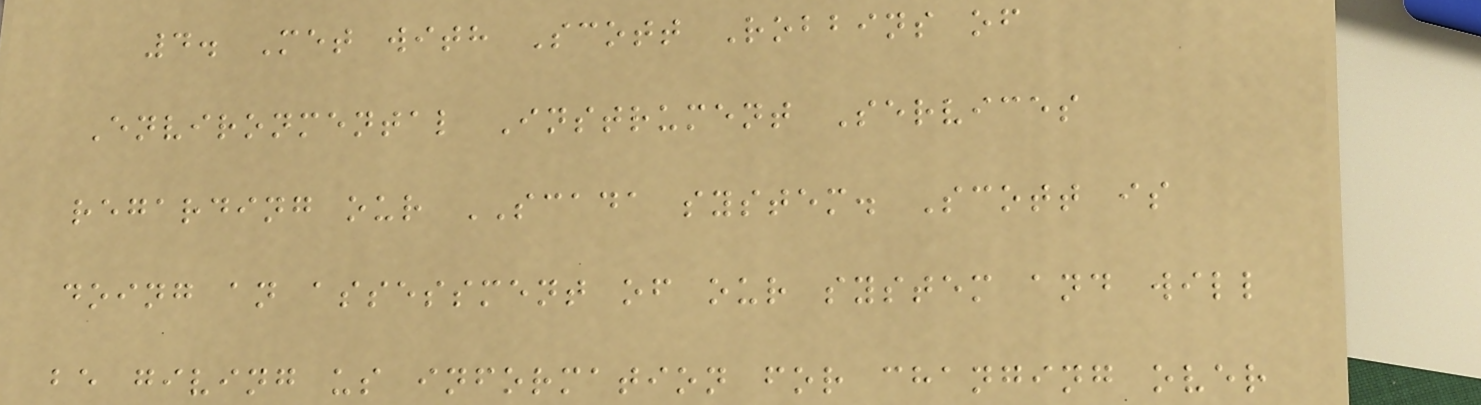4. Met with Scott Robbins of
Environmental Instrument Services
regarding our SCADA system. Scott is
doing an assessment of our system and will
be giving us information for changing over
